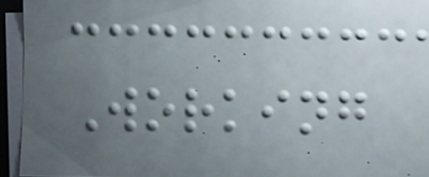Working
